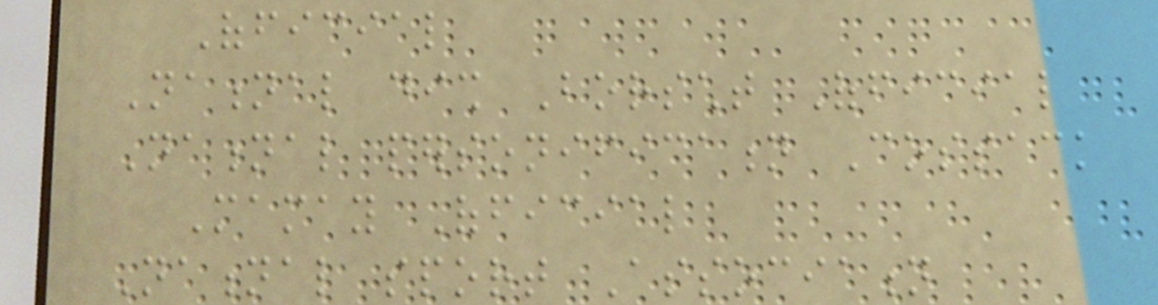Official
National dish Borscht Official
National personification Cossack
Mamay Official
National sport Association
